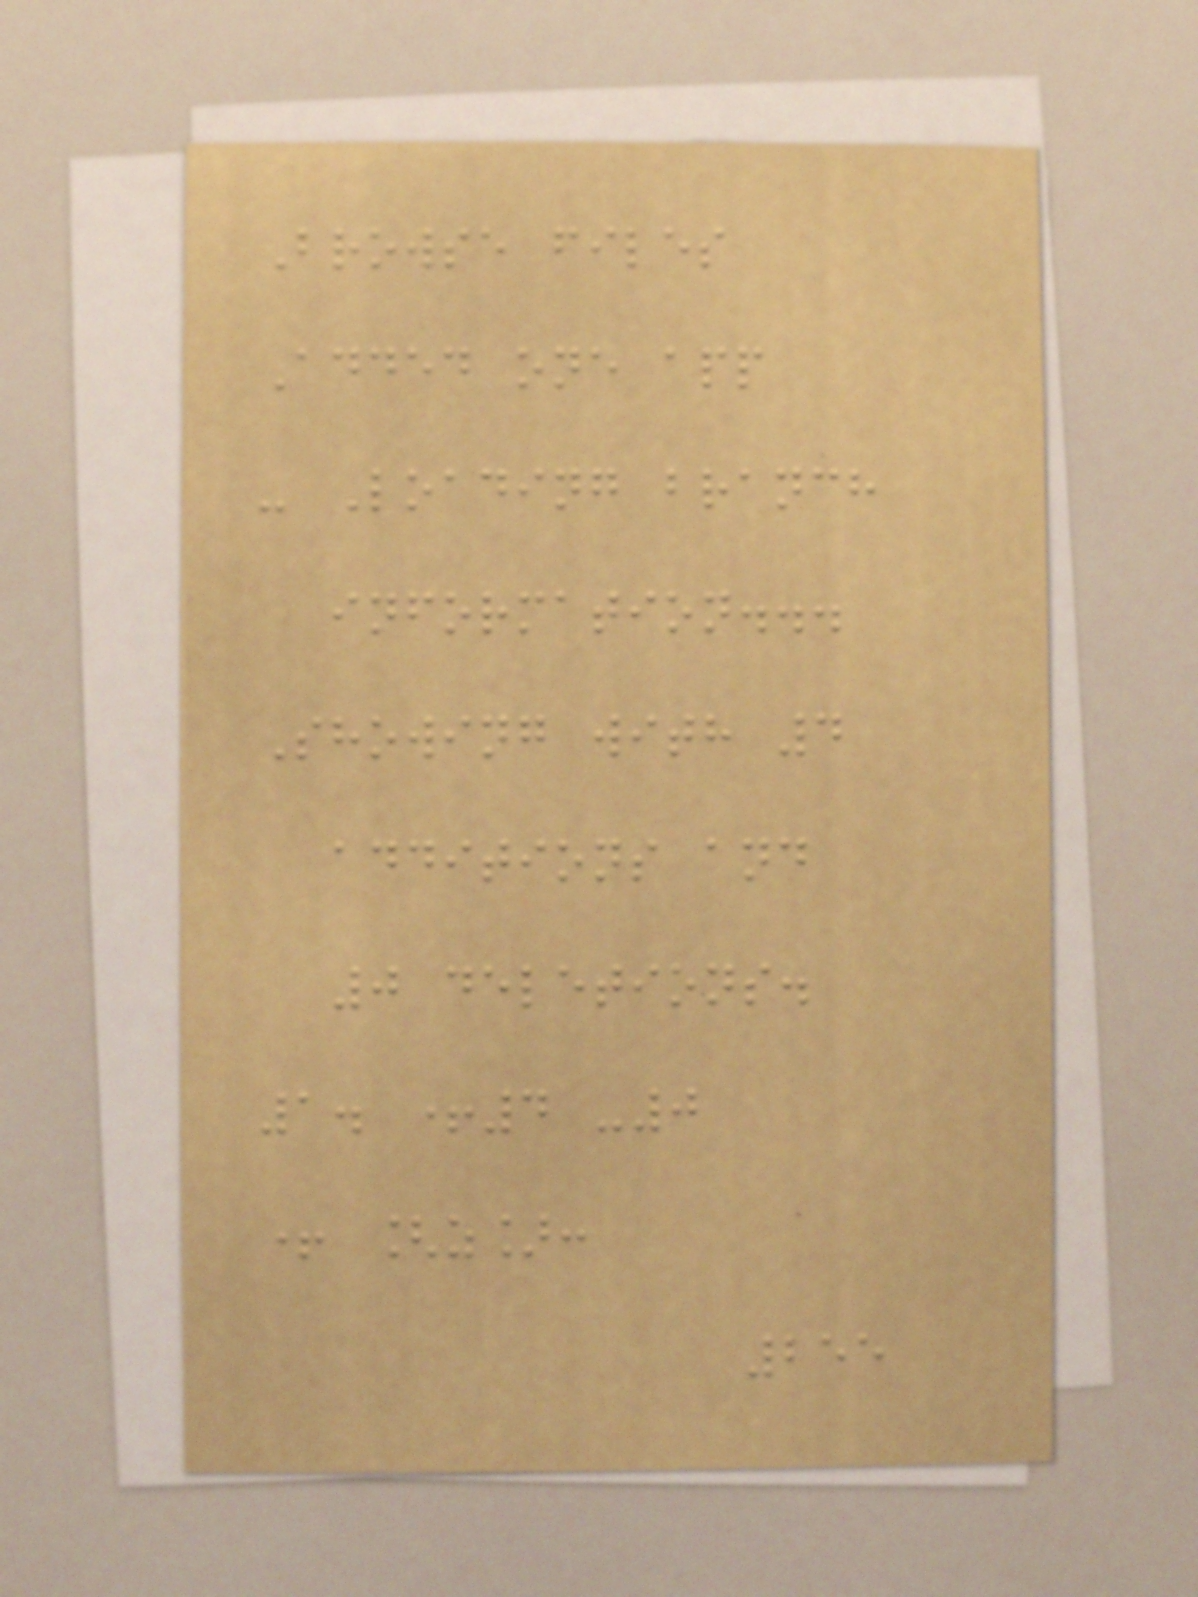Browse files
Added one app
- Loading branch
information...
Showing with 4
additions and
0 deletions.
1. +4 -0
+ [z]:
255
